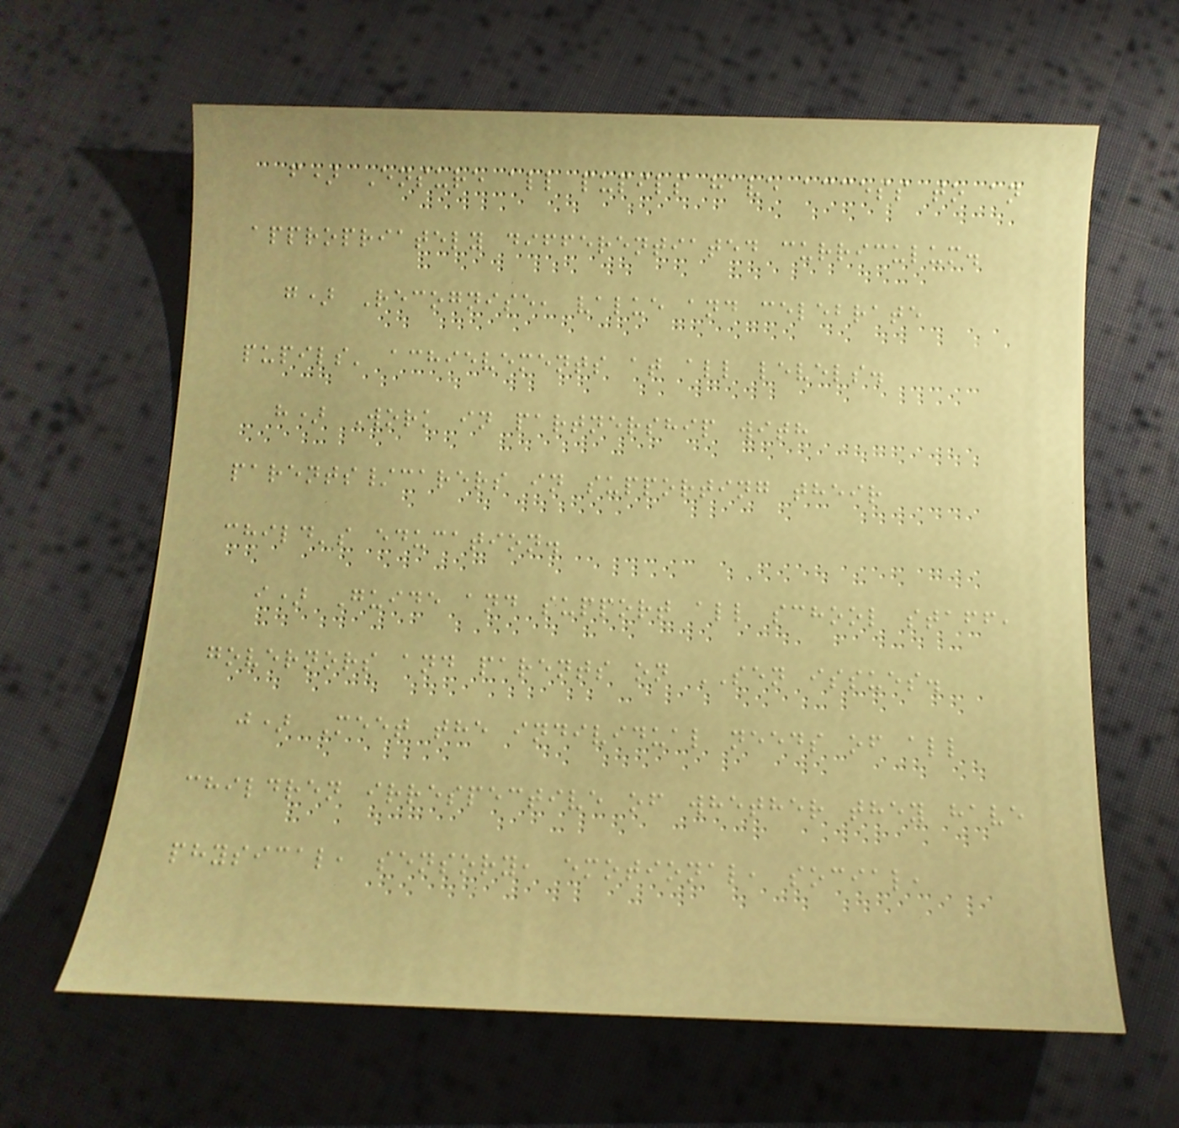f) Ensure all pupils have access to an
appropriately differentiated curriculum.
g) Recognise, value and celebrate
pupils' achievements at all levels.
h) Work in partnership with
parents/carers in supporting their
child's education.
i) Guide and support all school staff,
governors and parents on SEN issues.
j) Meet the individual needs of all
children irrespective of whether they have
physical, sensory, emotional, social,
